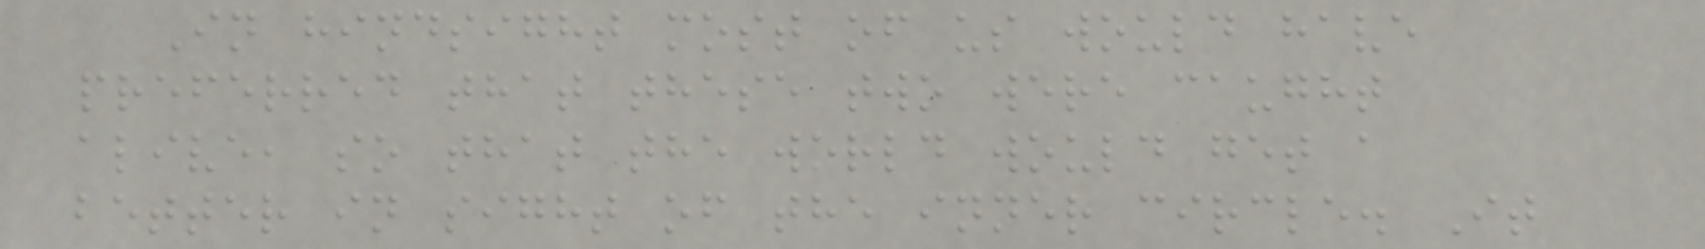In hindsight most of us would have
preferred that these two were caught
alive, so that the world would get a
better in sight of the inner circle. It
